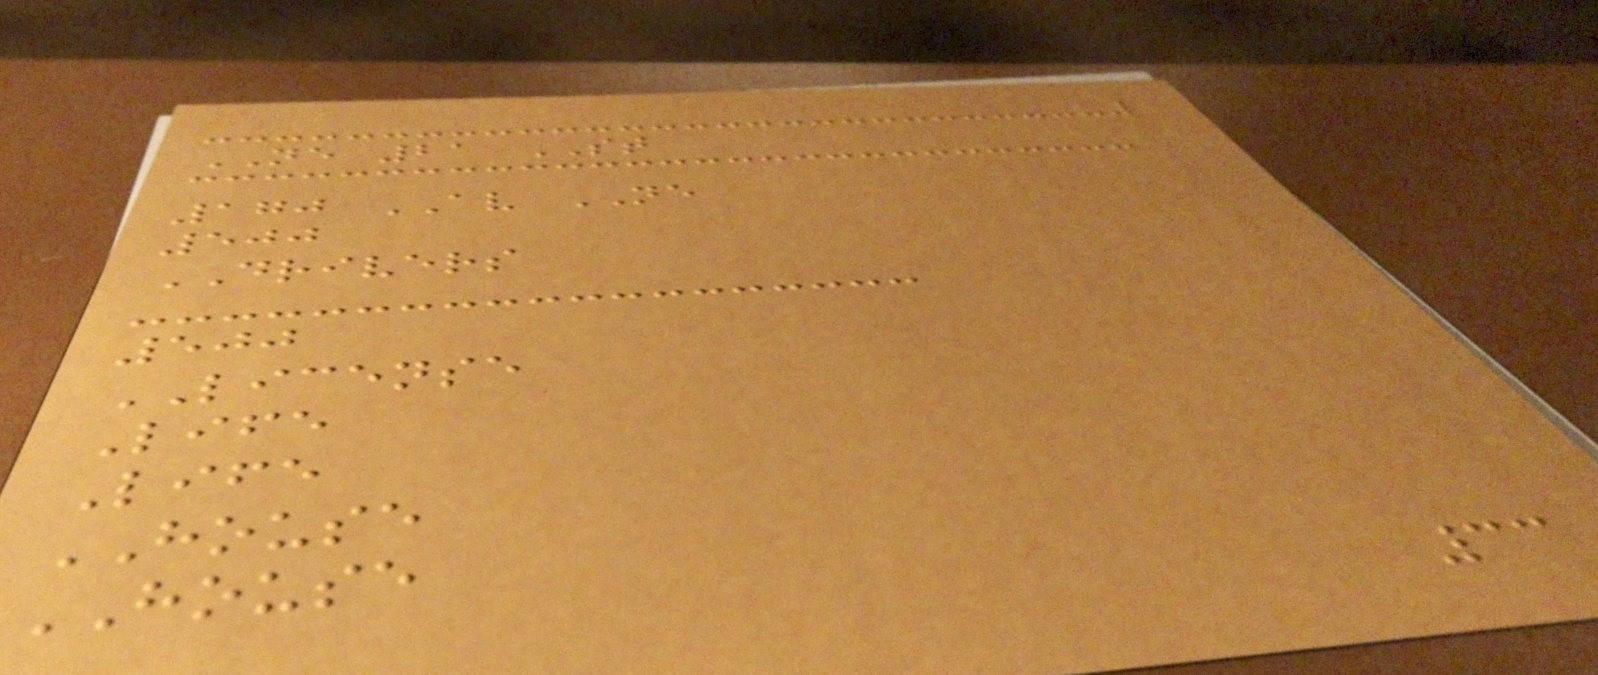NE 21 ST
170 AV NE
500
DRIVERS
500
LICENSE
Life
Life
HOUSE
HOUSE
33
